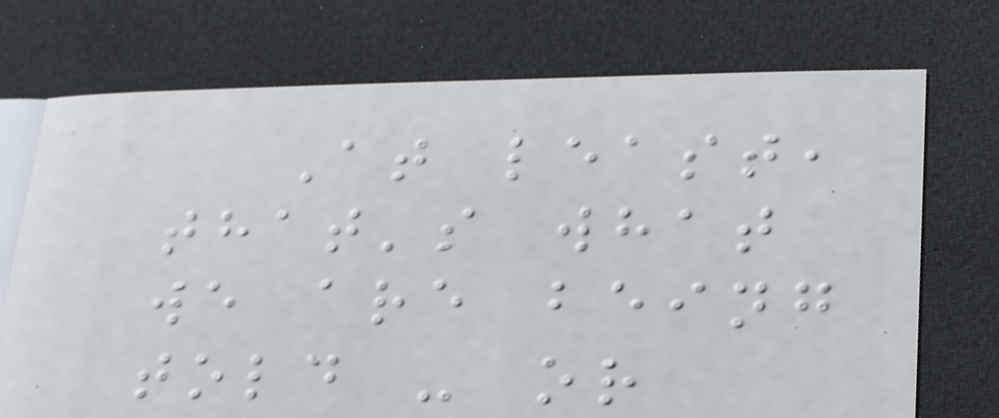At least,
that's what
we are being
told - or
